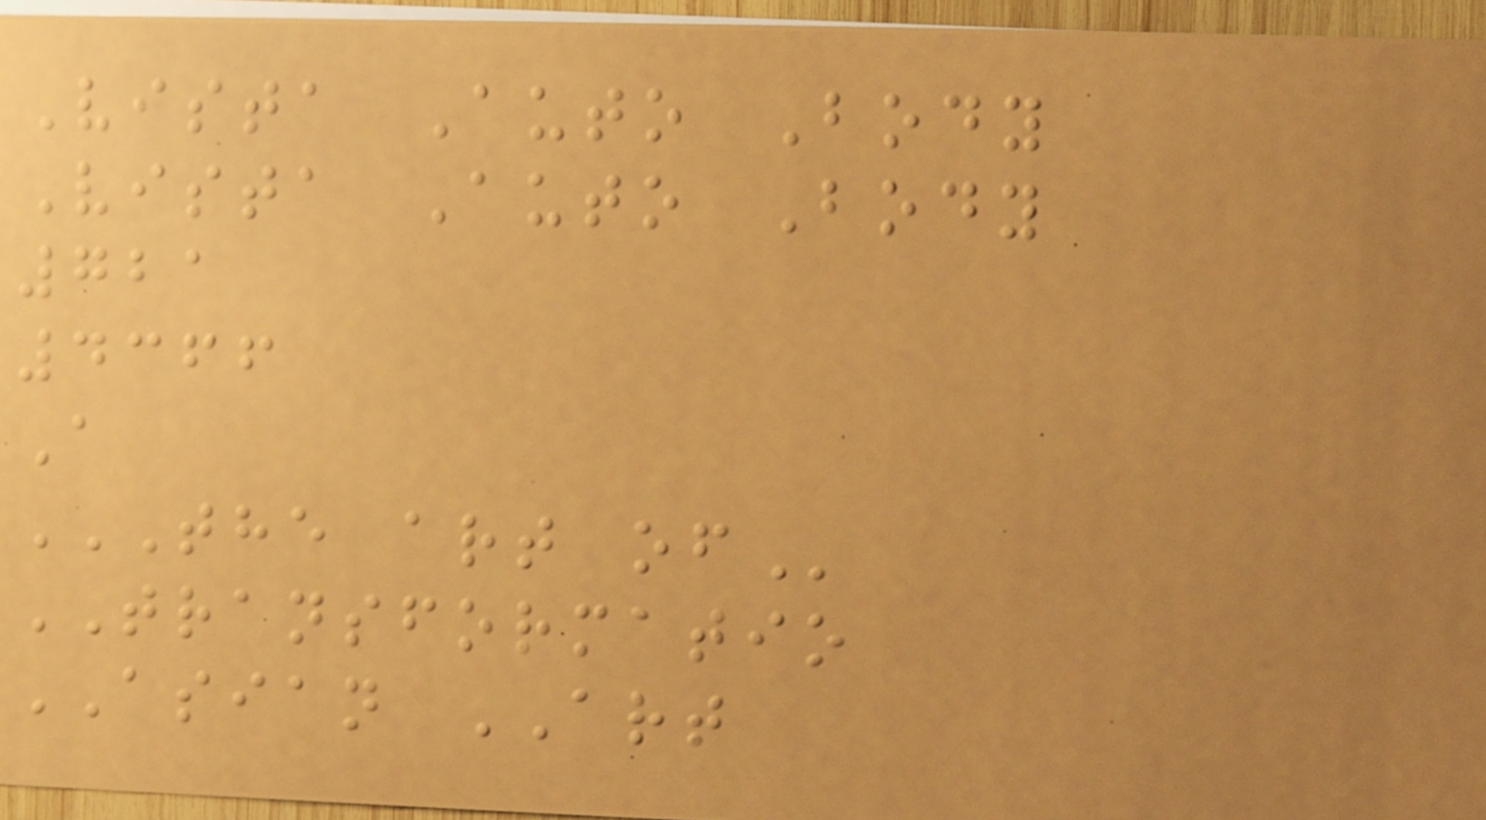Vista Auto Body
Vista Auto Body
721
4366
A
THE ART OF
TRANSFORMATIO
ASIAN ART
